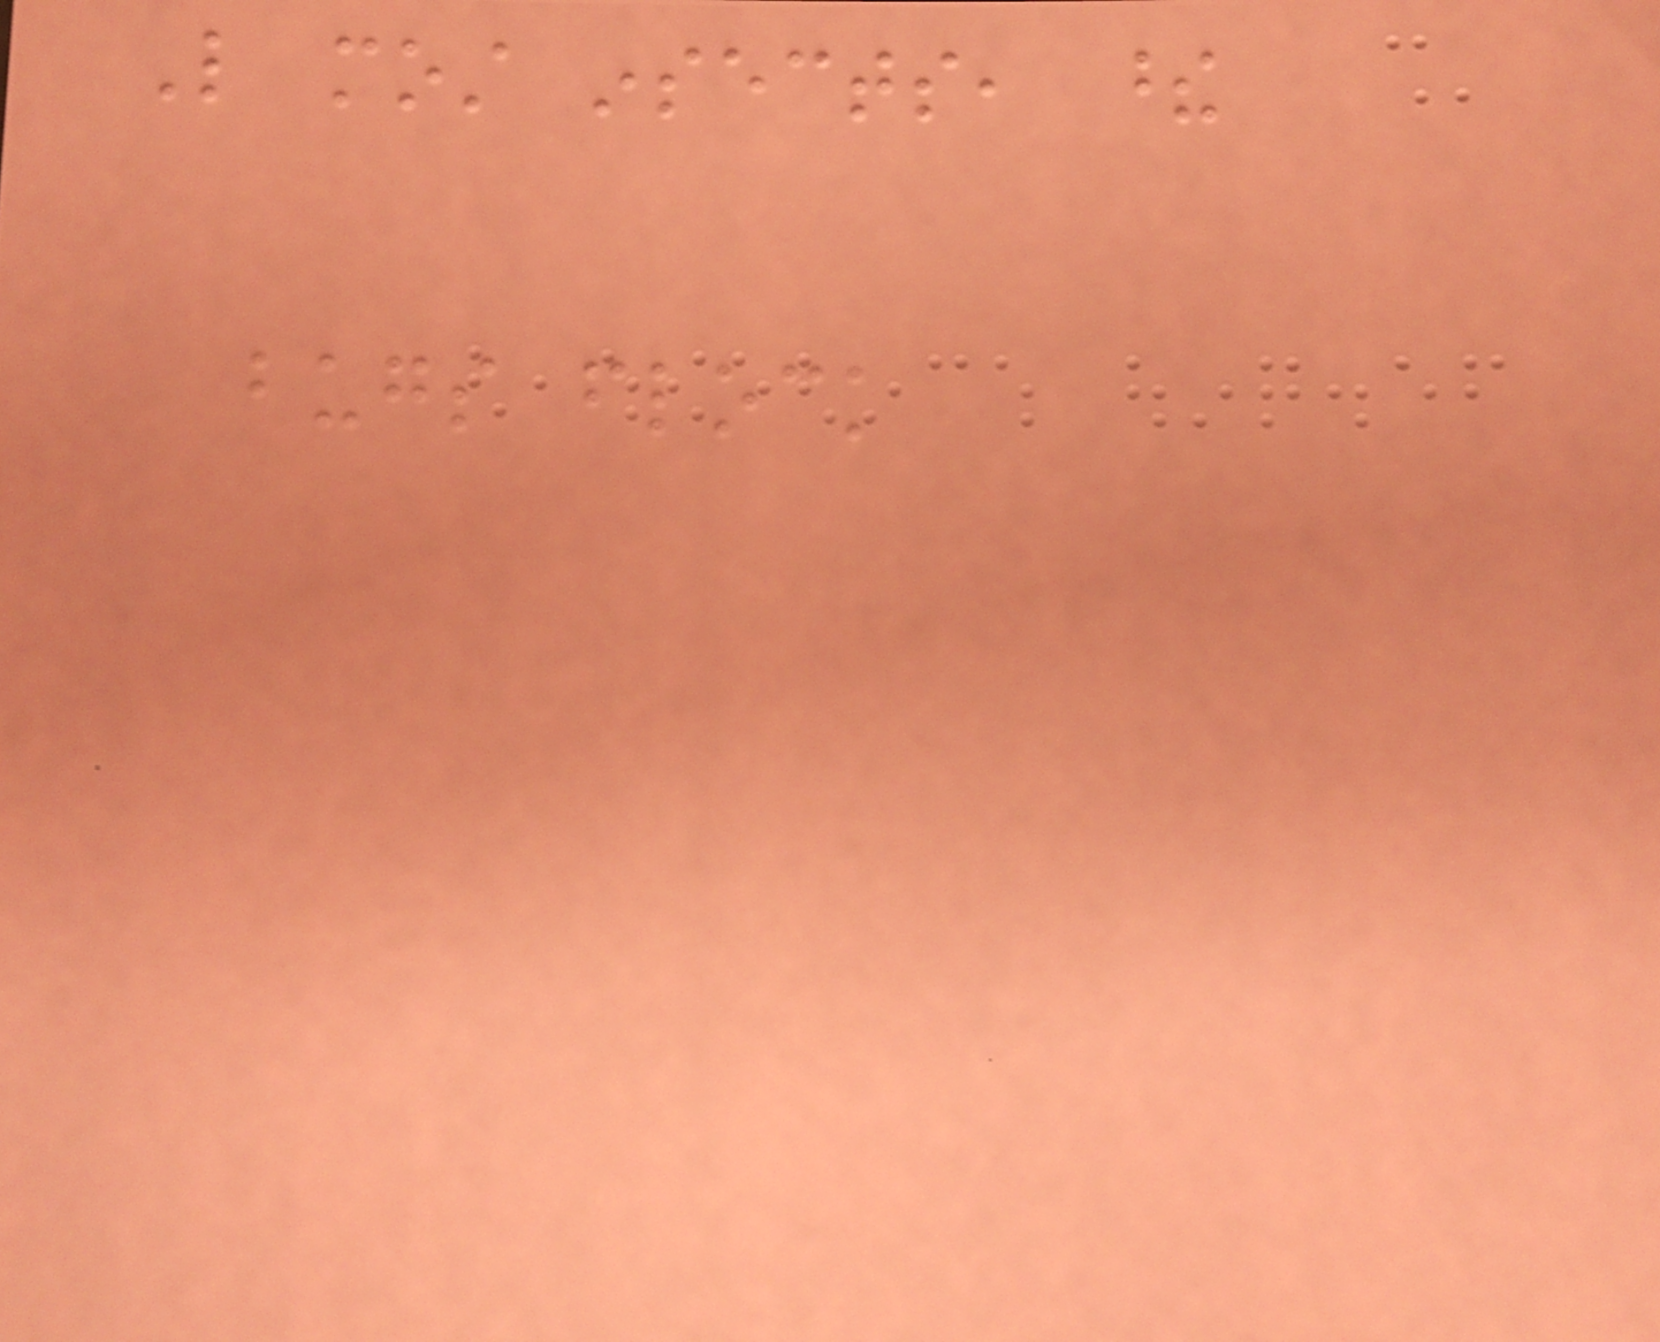Like most insects, these
bugs flock
